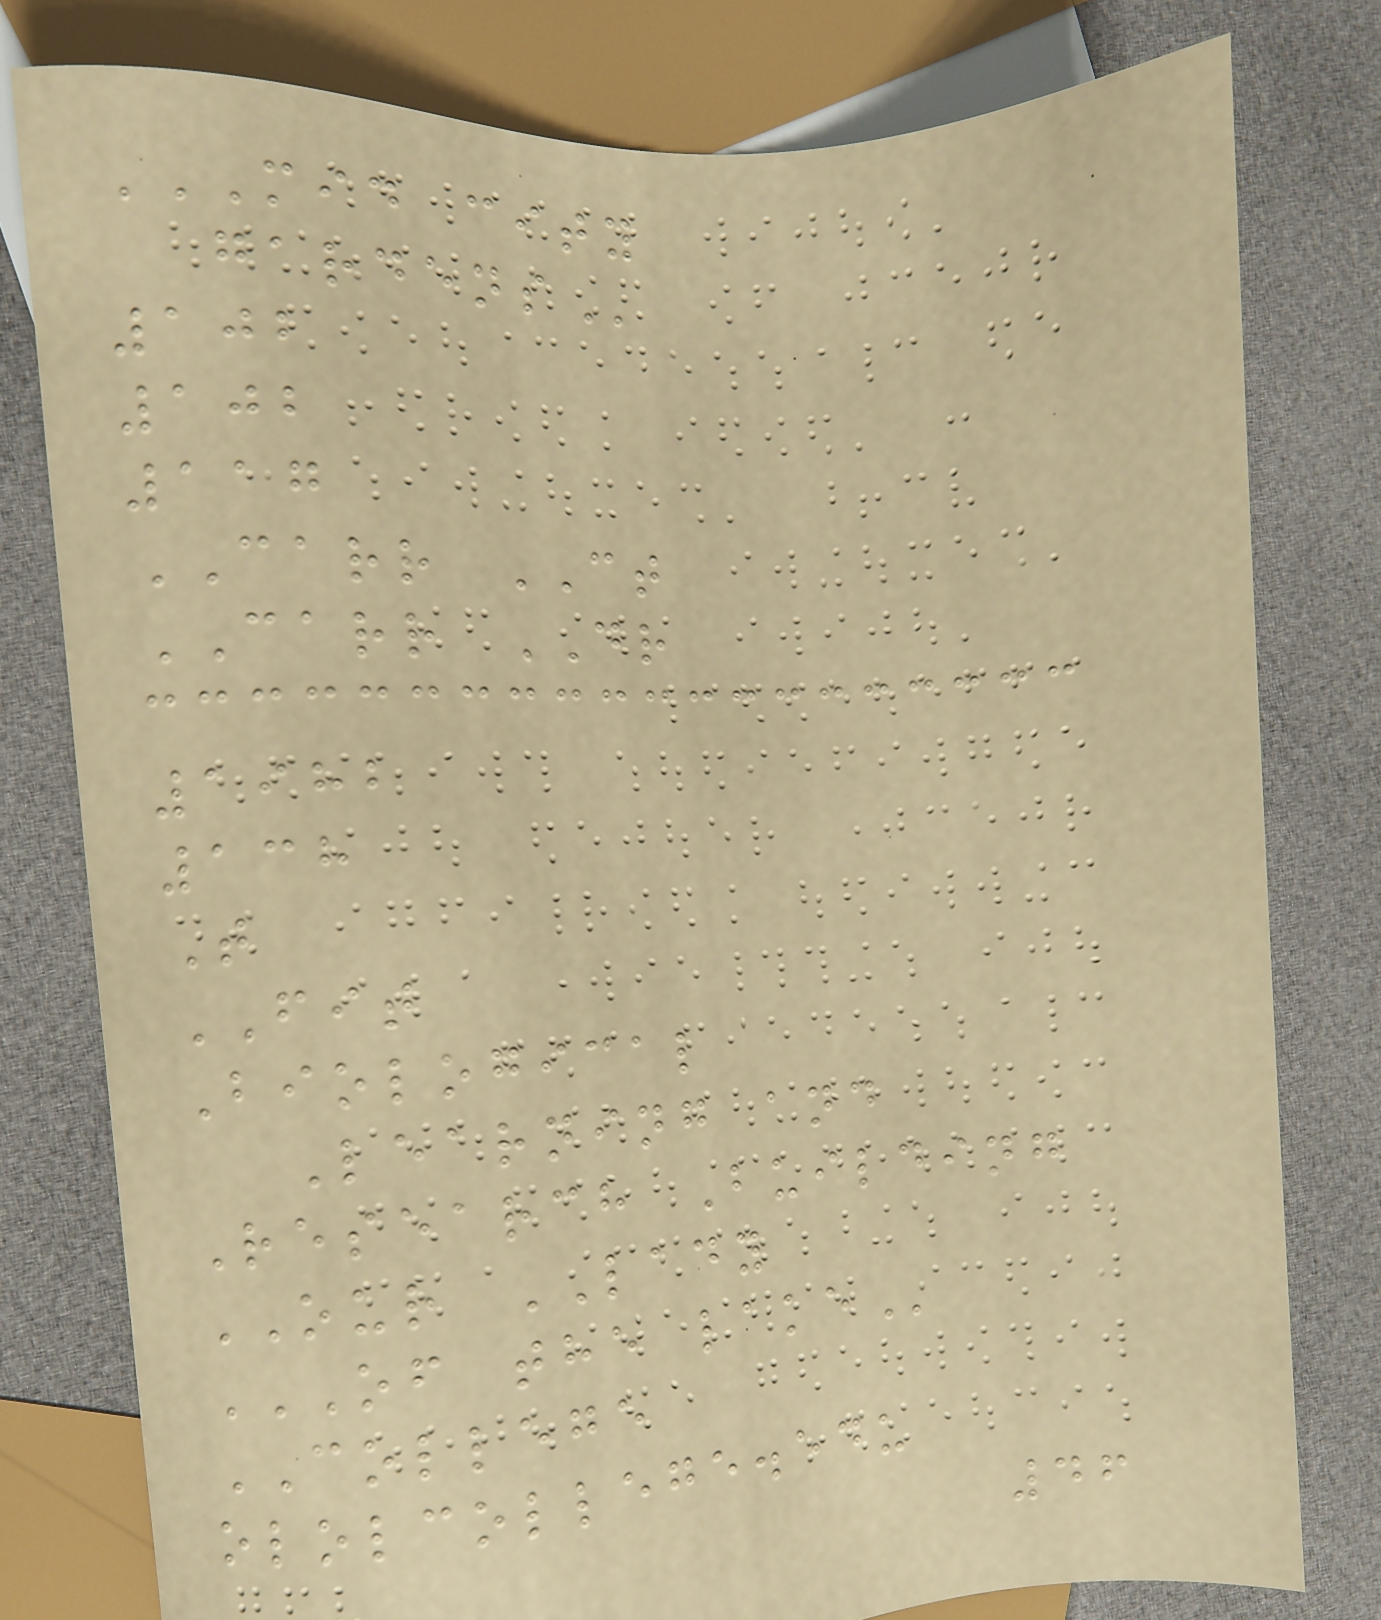MID CITY
GARDENS
102
102
117
CARR CT
CARR DR
1982
138
T
FIT
Biological
Learning and
Research Building
OUR LADY
OF THE LAKE
COLLEGE
ololcollege.edu
46
